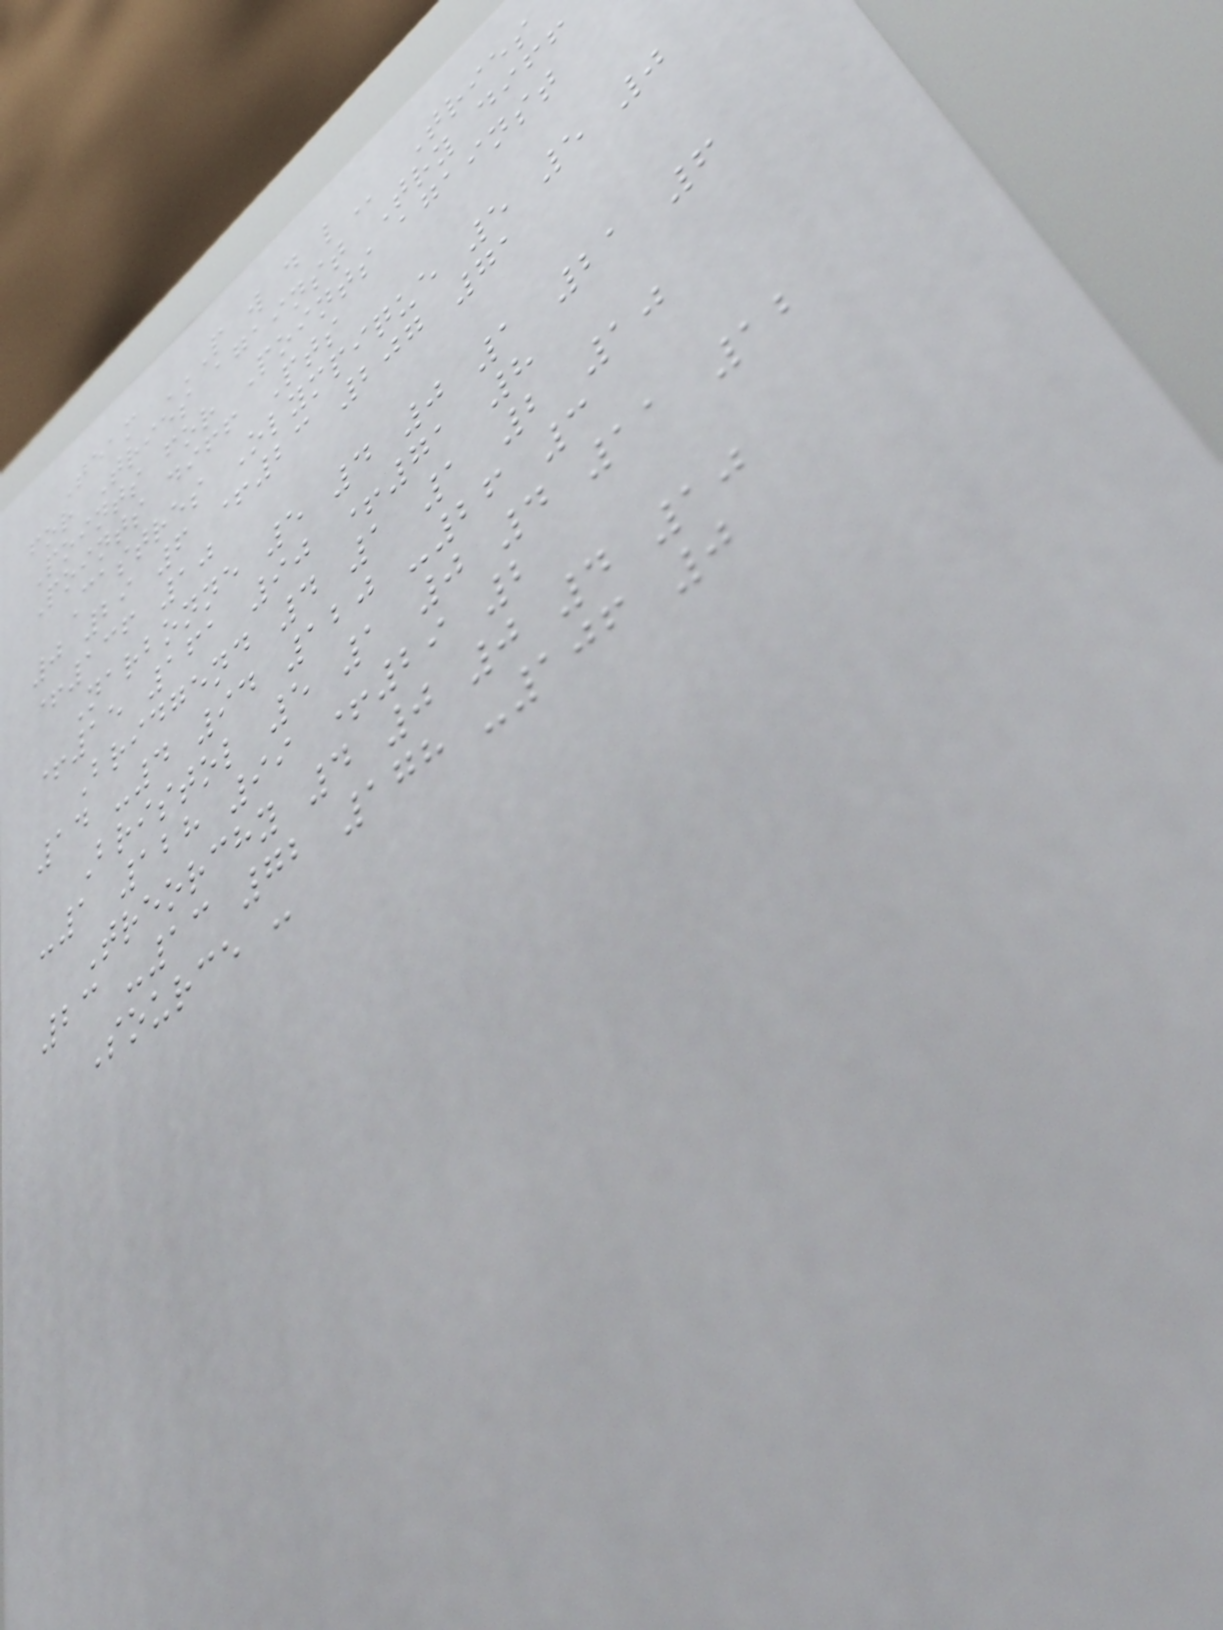Team P W D L Tries
for Tries against Try diff
Points for Points against
Points diff Pts
Castres Olympique 5 5 0
0 29 6 +23 207 71
+136 10
Narbonne 5 4 0 1 21 6
+15 161 90 +71 8
Bridgend 4 1 1 2 10
14 -4 94 120 -26 3
Bristol 5 1 0 4 11 12
-1 128 99 +29 2
Treorchy 4 0 0 4 10
23 -13 72 178 -106 0
Source :
